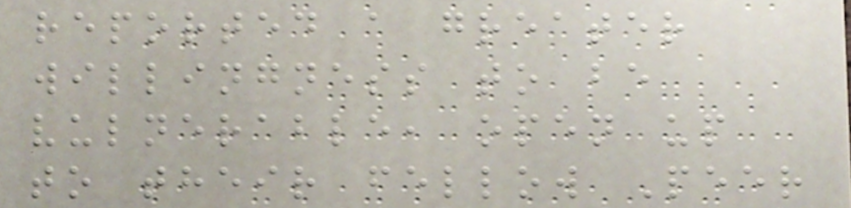reported a greater
willingness to be
vulnerable, open up
to their fellow Peer
